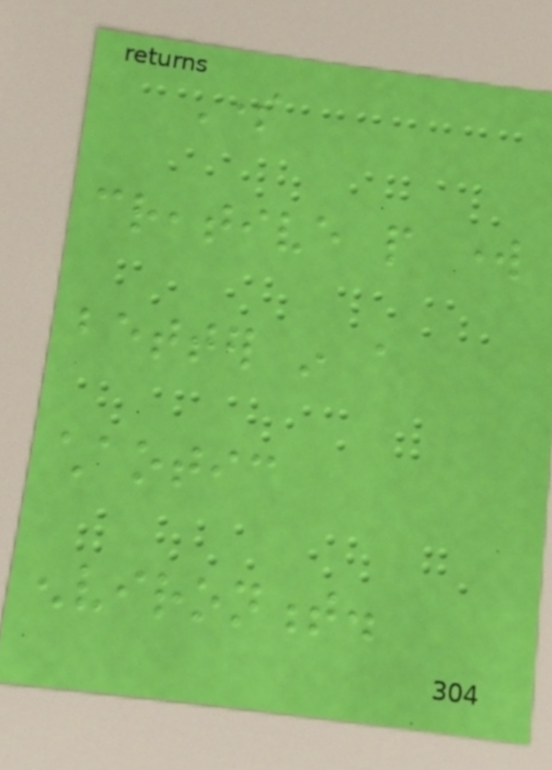Some
creative people work
better in a
chaotic
environment.
